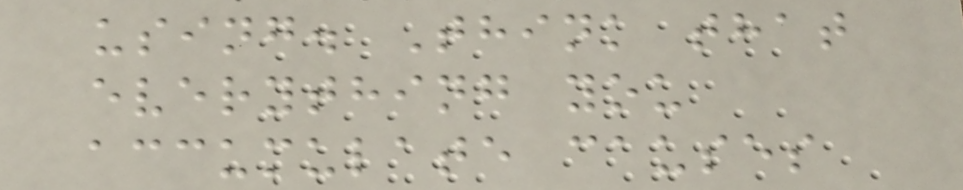using. Think that
everything you
accumulate causes
